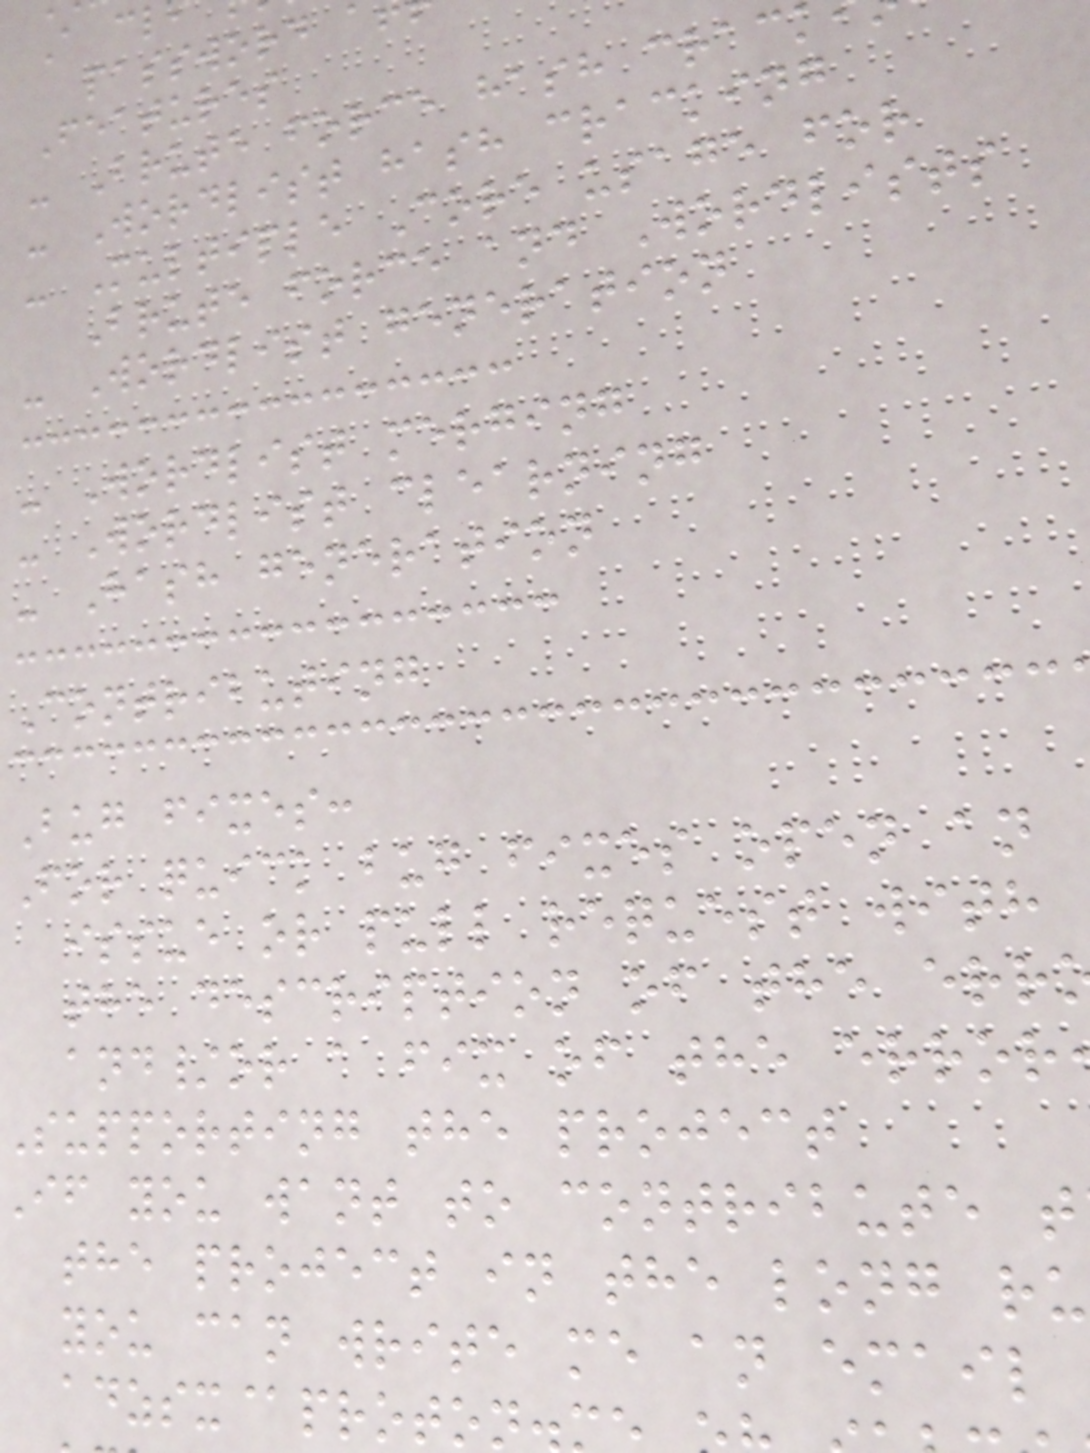password
Features
- Brute force hash crac
- Wordlist hash cracking
- Multiple Core usage for
Brute force and Wordlists
- Wordlist generation
- Wordlist merging
- Wordlist clearning
- Hash generation
Contributing
Bug fixes:
For quick bug fixes open an
issue or pull request with
the description of the err
and/or a fix of the error
Supporting the project
If you want to contribute t
the project in the long ru
you can write me an email
adzsx@proton
